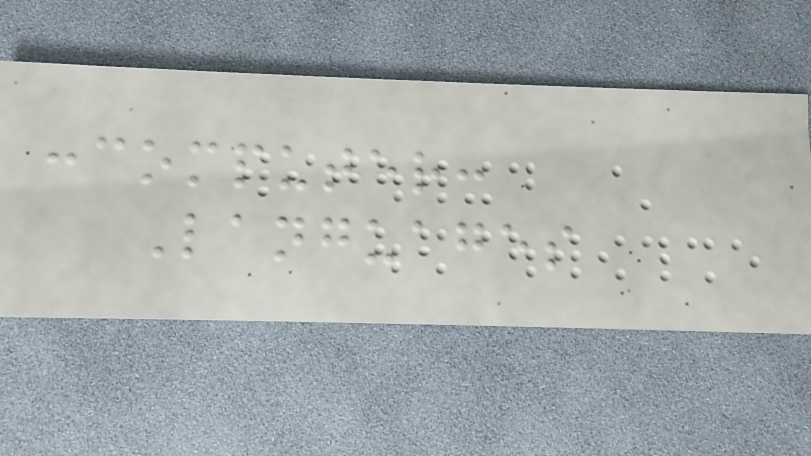:computer:
Languages
